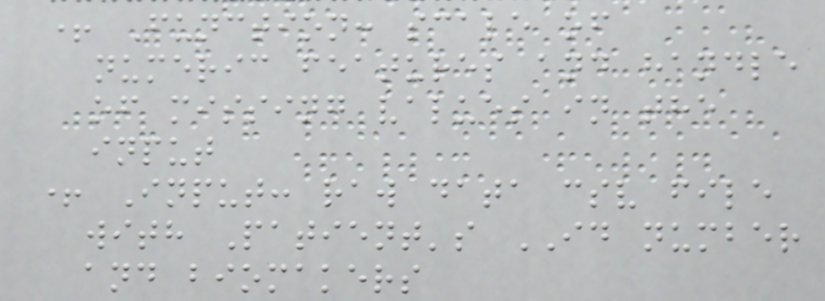+ Function: scale of
numeric features and handle
of missing values in the
input
+ Input: raw data csv file
with Patient's ID number
and biomakers
